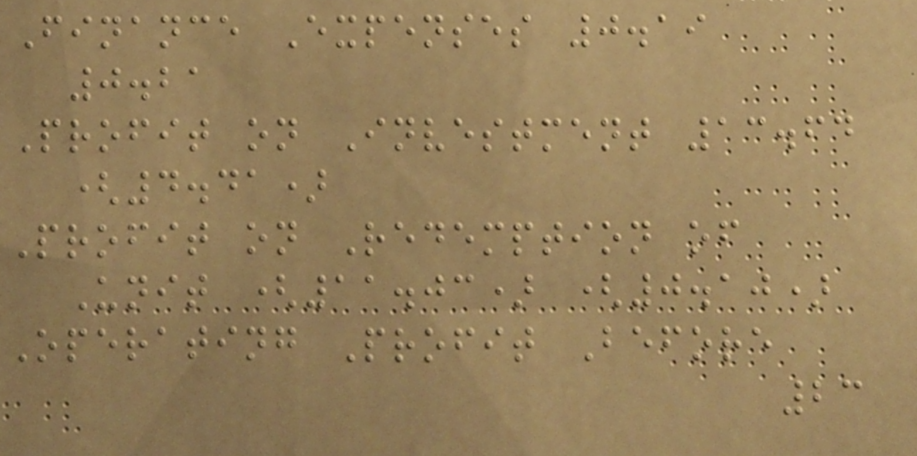Finance Expenses 0.19
0.21
Profit on Investment 13.64
(4.41)
Profit on Redemption of
Unit (11.03) (0.10)
Operating Profit Before
23
